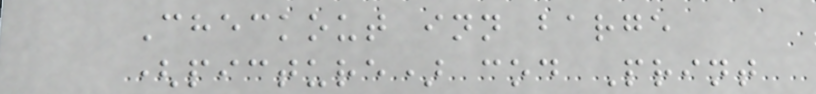Checkout inn barge
(picture) cod Print
